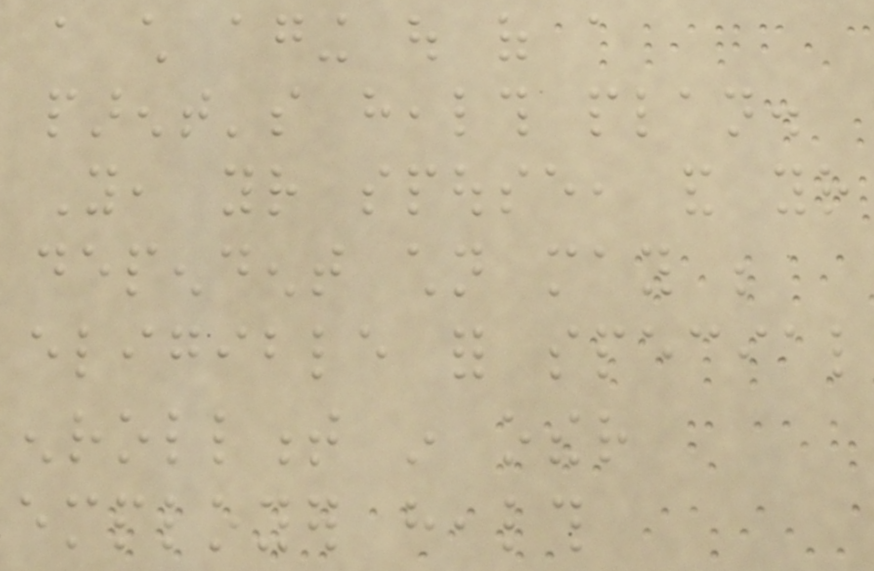a child aging out of a
parent's health plan.
You, your spouse, and your
dependent children may be
eligible for special
enrollment in other
employer health
